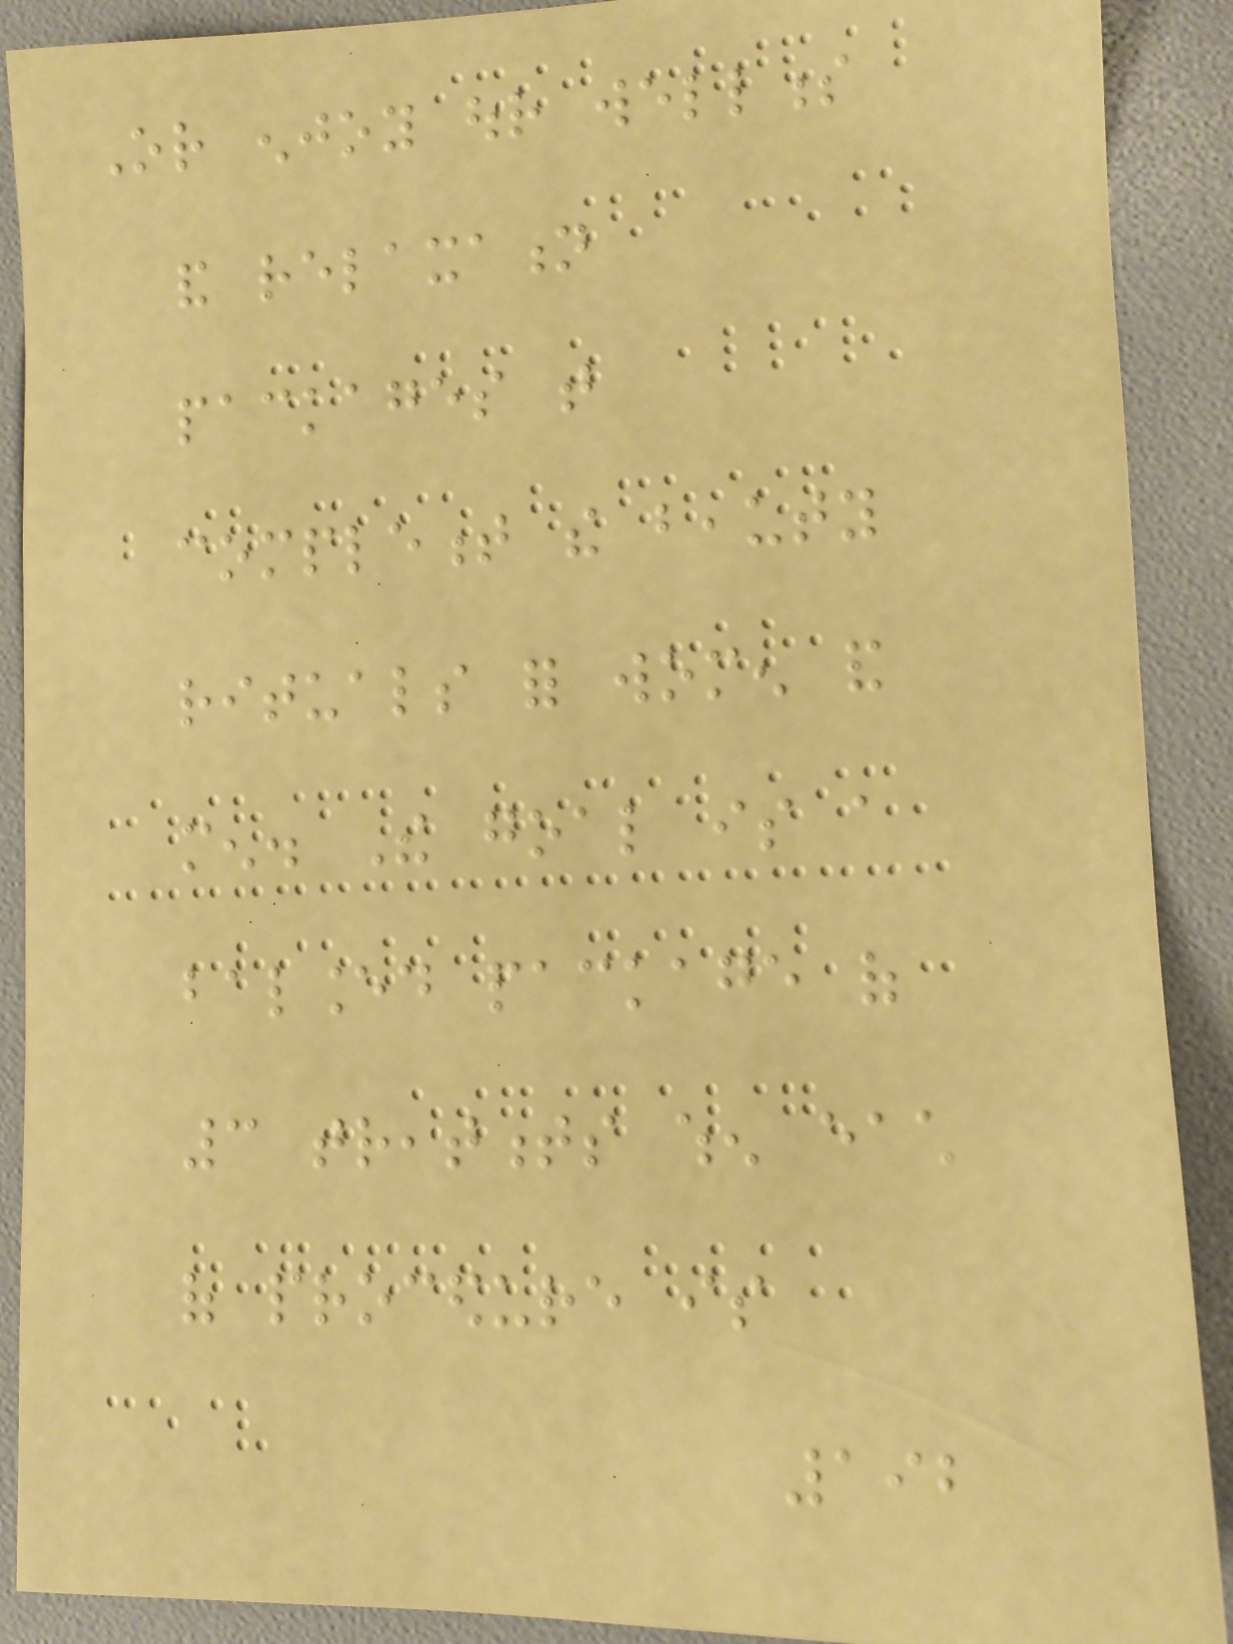Or enjoy our wellness
and relaxation
packages that
complement the beauty
rituals for women and
men. The goal is a
balanced package of
3 treatments when each
of procedure is
192
